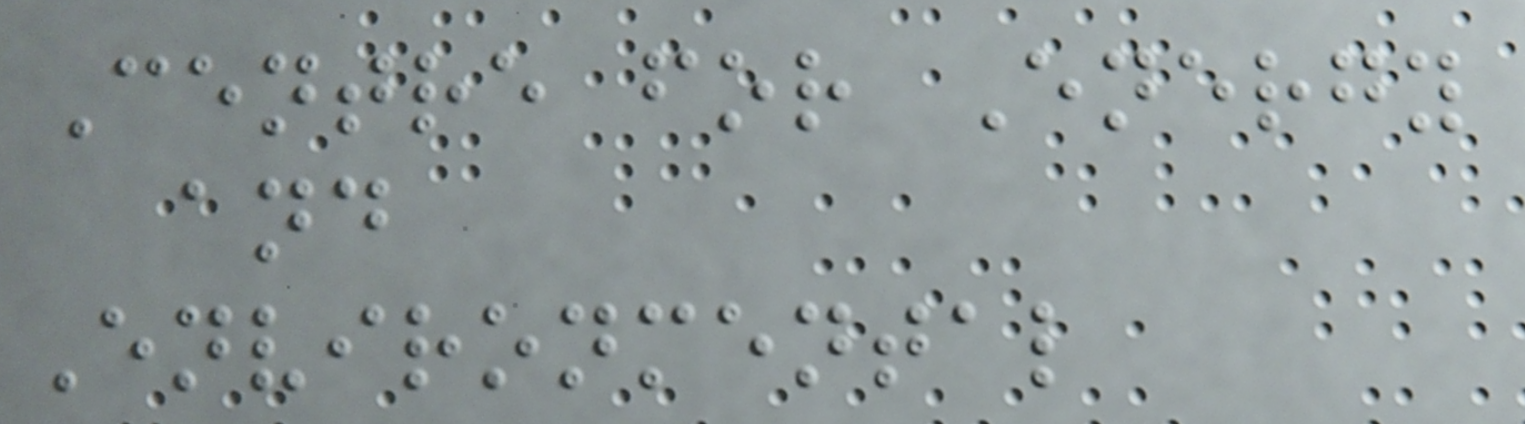Centre for Energy
and
Environmental
